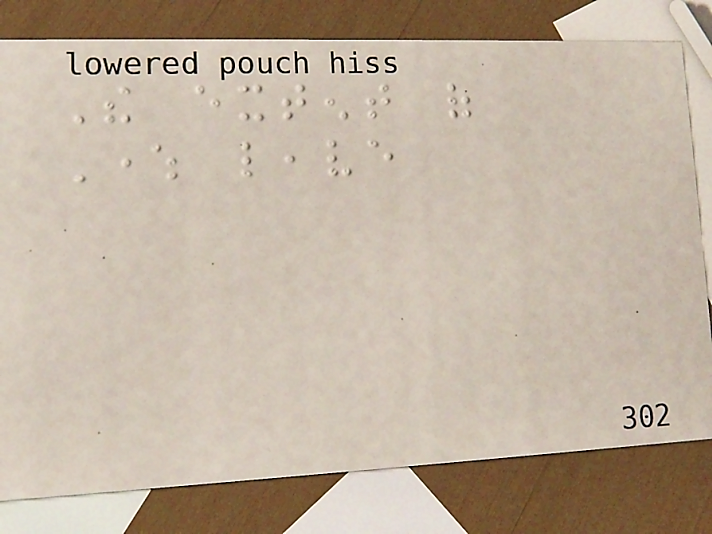The extent of
Where leave
